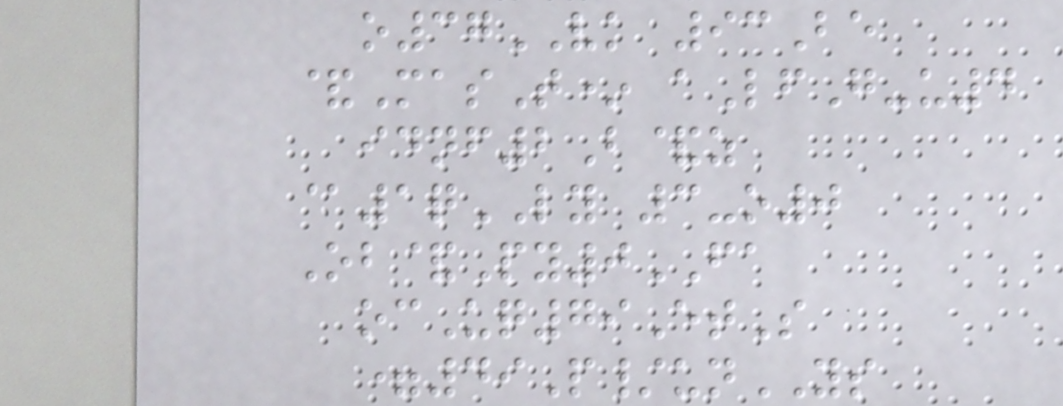o37VK 93Be
&MasT* aLfG-u4
idnf2B&z
@1qLY 3-o0
Ob&Py0FA
ocUq79EtS
=49P/unYS
